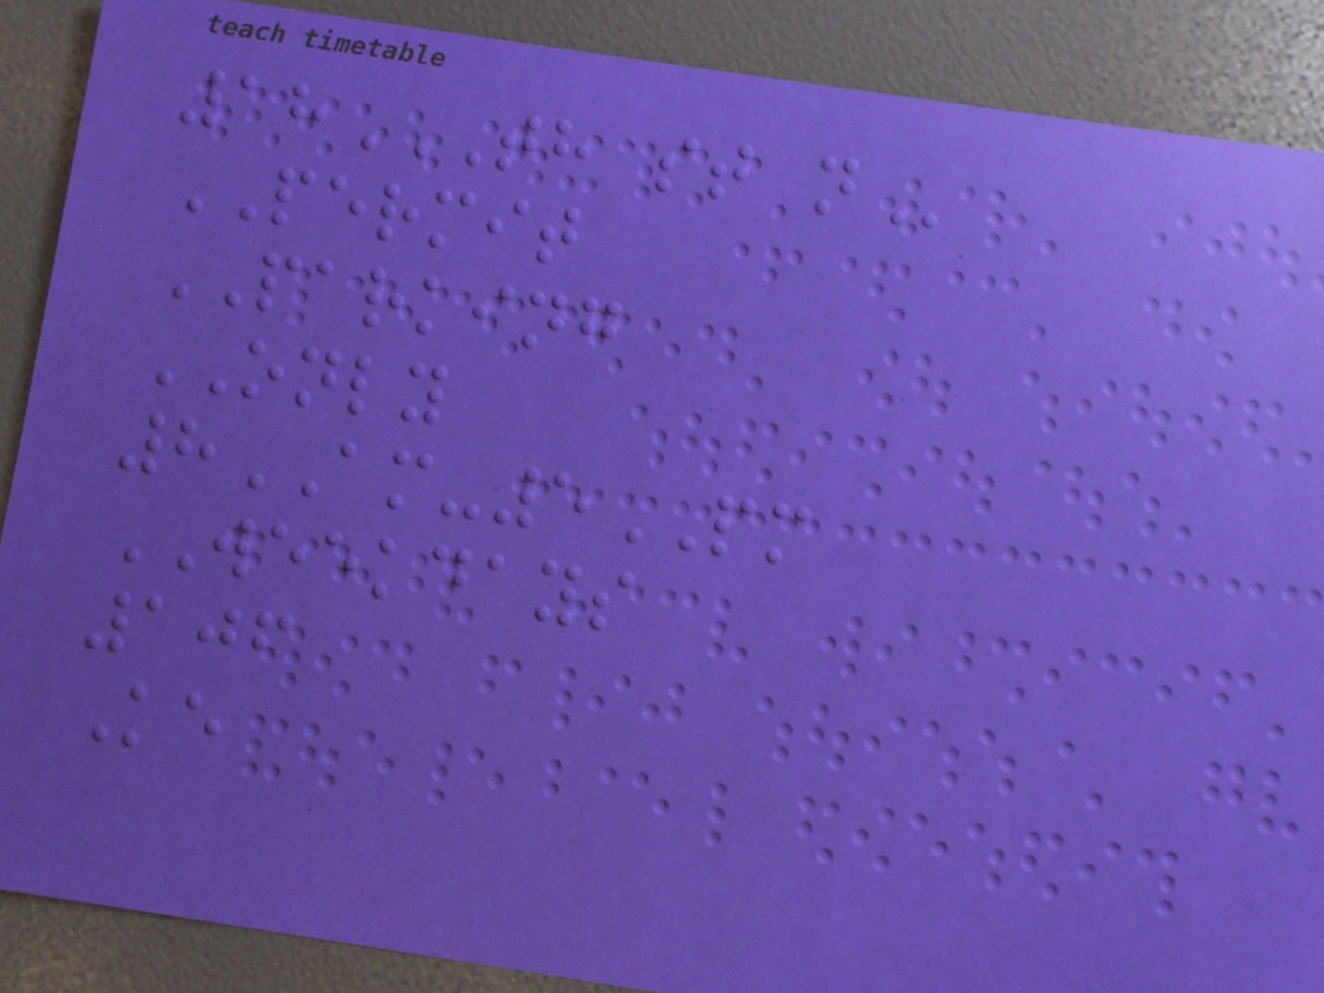18TH ST N
PERMIT
PARKING
ONLY
8AM-5PM
WEEKDAYS
106
Ke
